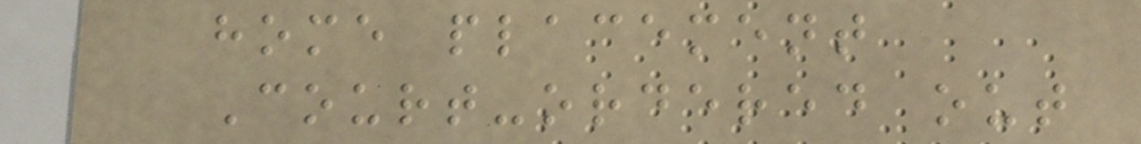home placement
Court-ordered out
